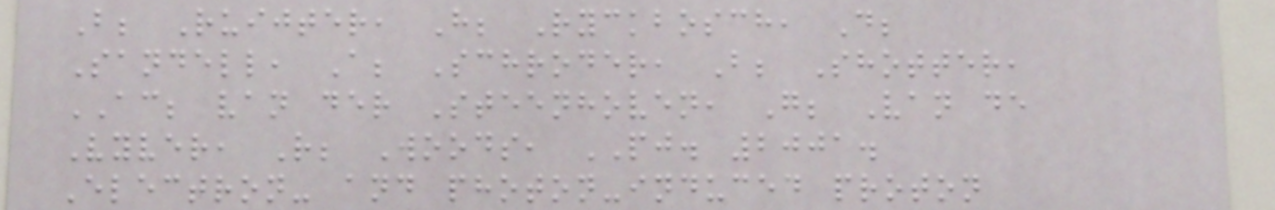B; Ruijter, H; Ryckbosch, D;
Sandell, A; Schroder, B; Shotter,
AC; van der Steenhoven, G; Van de
Vyver, R; Woods, PJ. 2001.
Electron- and photon-induced proton
